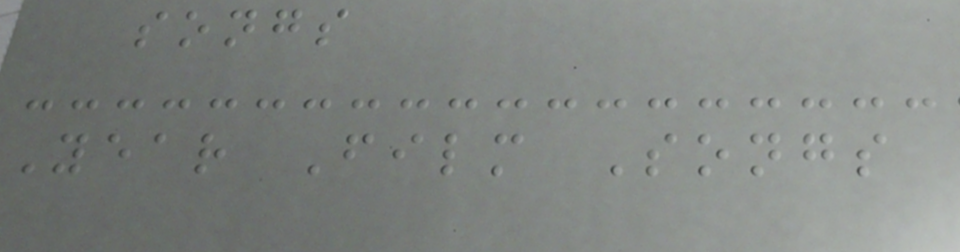songs
Year Film Songs
